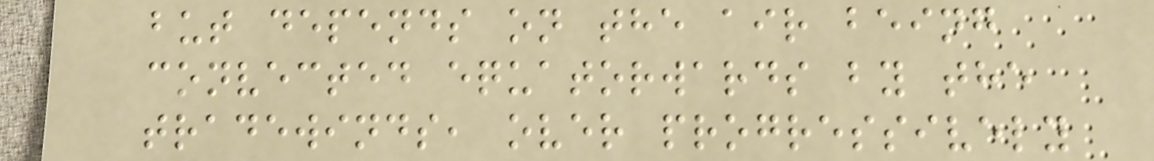but depends on the air being
convected equatorwards by the
tradewinds, over progressively
